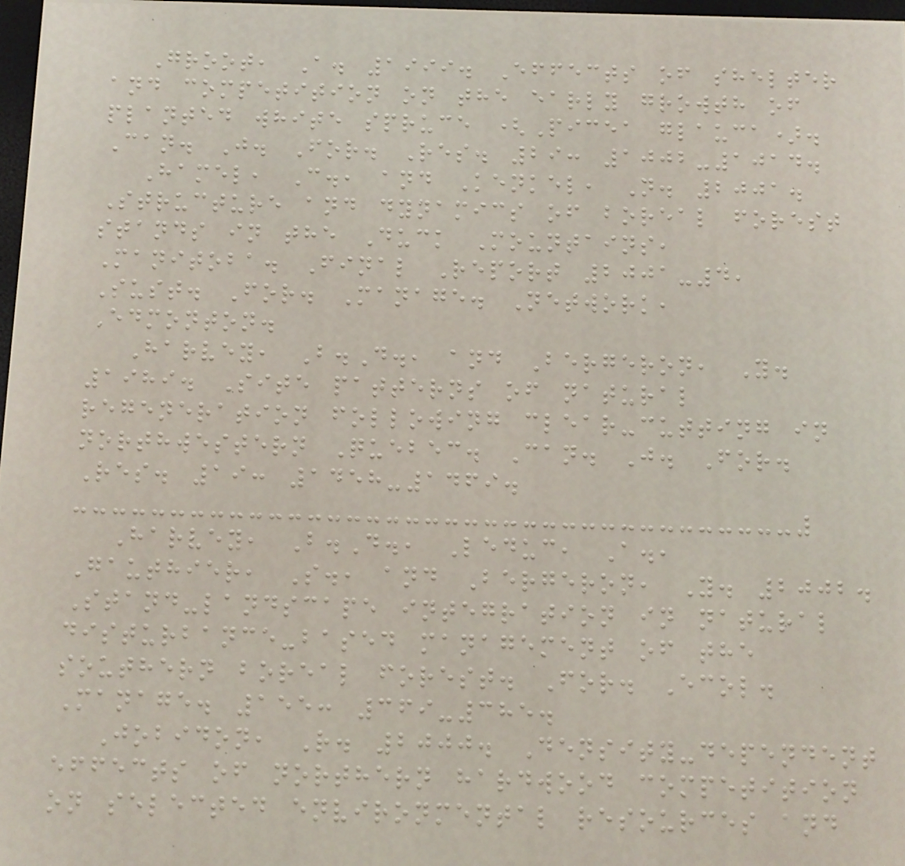Groot, A. 1999. Effects of shelter
and competition on the early growth of
planted white spruce (Picea glauca).
Can. J. For. Res. 29: 1002-1014.
Hamel, C., and Kenkel, N. 2001.
Structure and dynamics of boreal forest
stands in the Duck Mountains,
Manitoba. Final Report 2001-4,
Sust. For. Manage. Network,
Edmonton.
Harvey, B.D., and Bergeron, Y.
1989. Site patterns of natural
regeneration following clear-cutting in
northwestern Quebec. Can. J. For.
Res. 19: 1458-1469.
Harvey, B.D., Leduc, A.,
Gauthier, S., and Bergeron, Y. 2002.
Stand-landscape integration in natural
disturbance-based management of the
southern boreal forest. For. Ecol.
Manage. 155: 369-385.
Jobidon, R. 2000. Density-dependent
effects of northern hardwood competition
on selected environmental resources and
